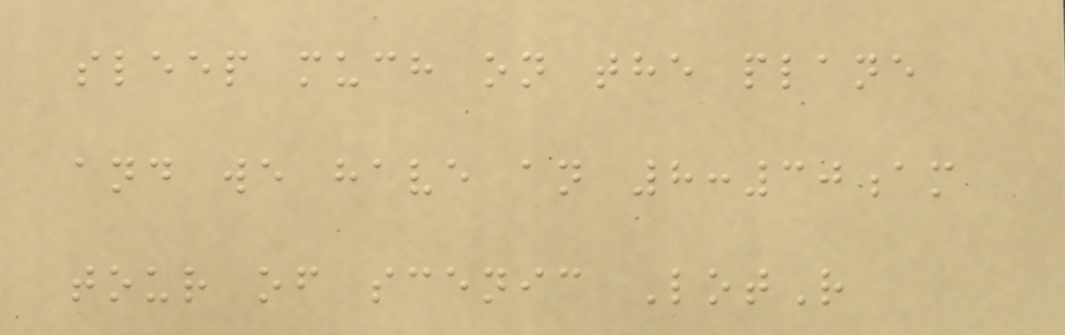sleep much on the plane
and we have an 8:30am
tour of scenic LotR
